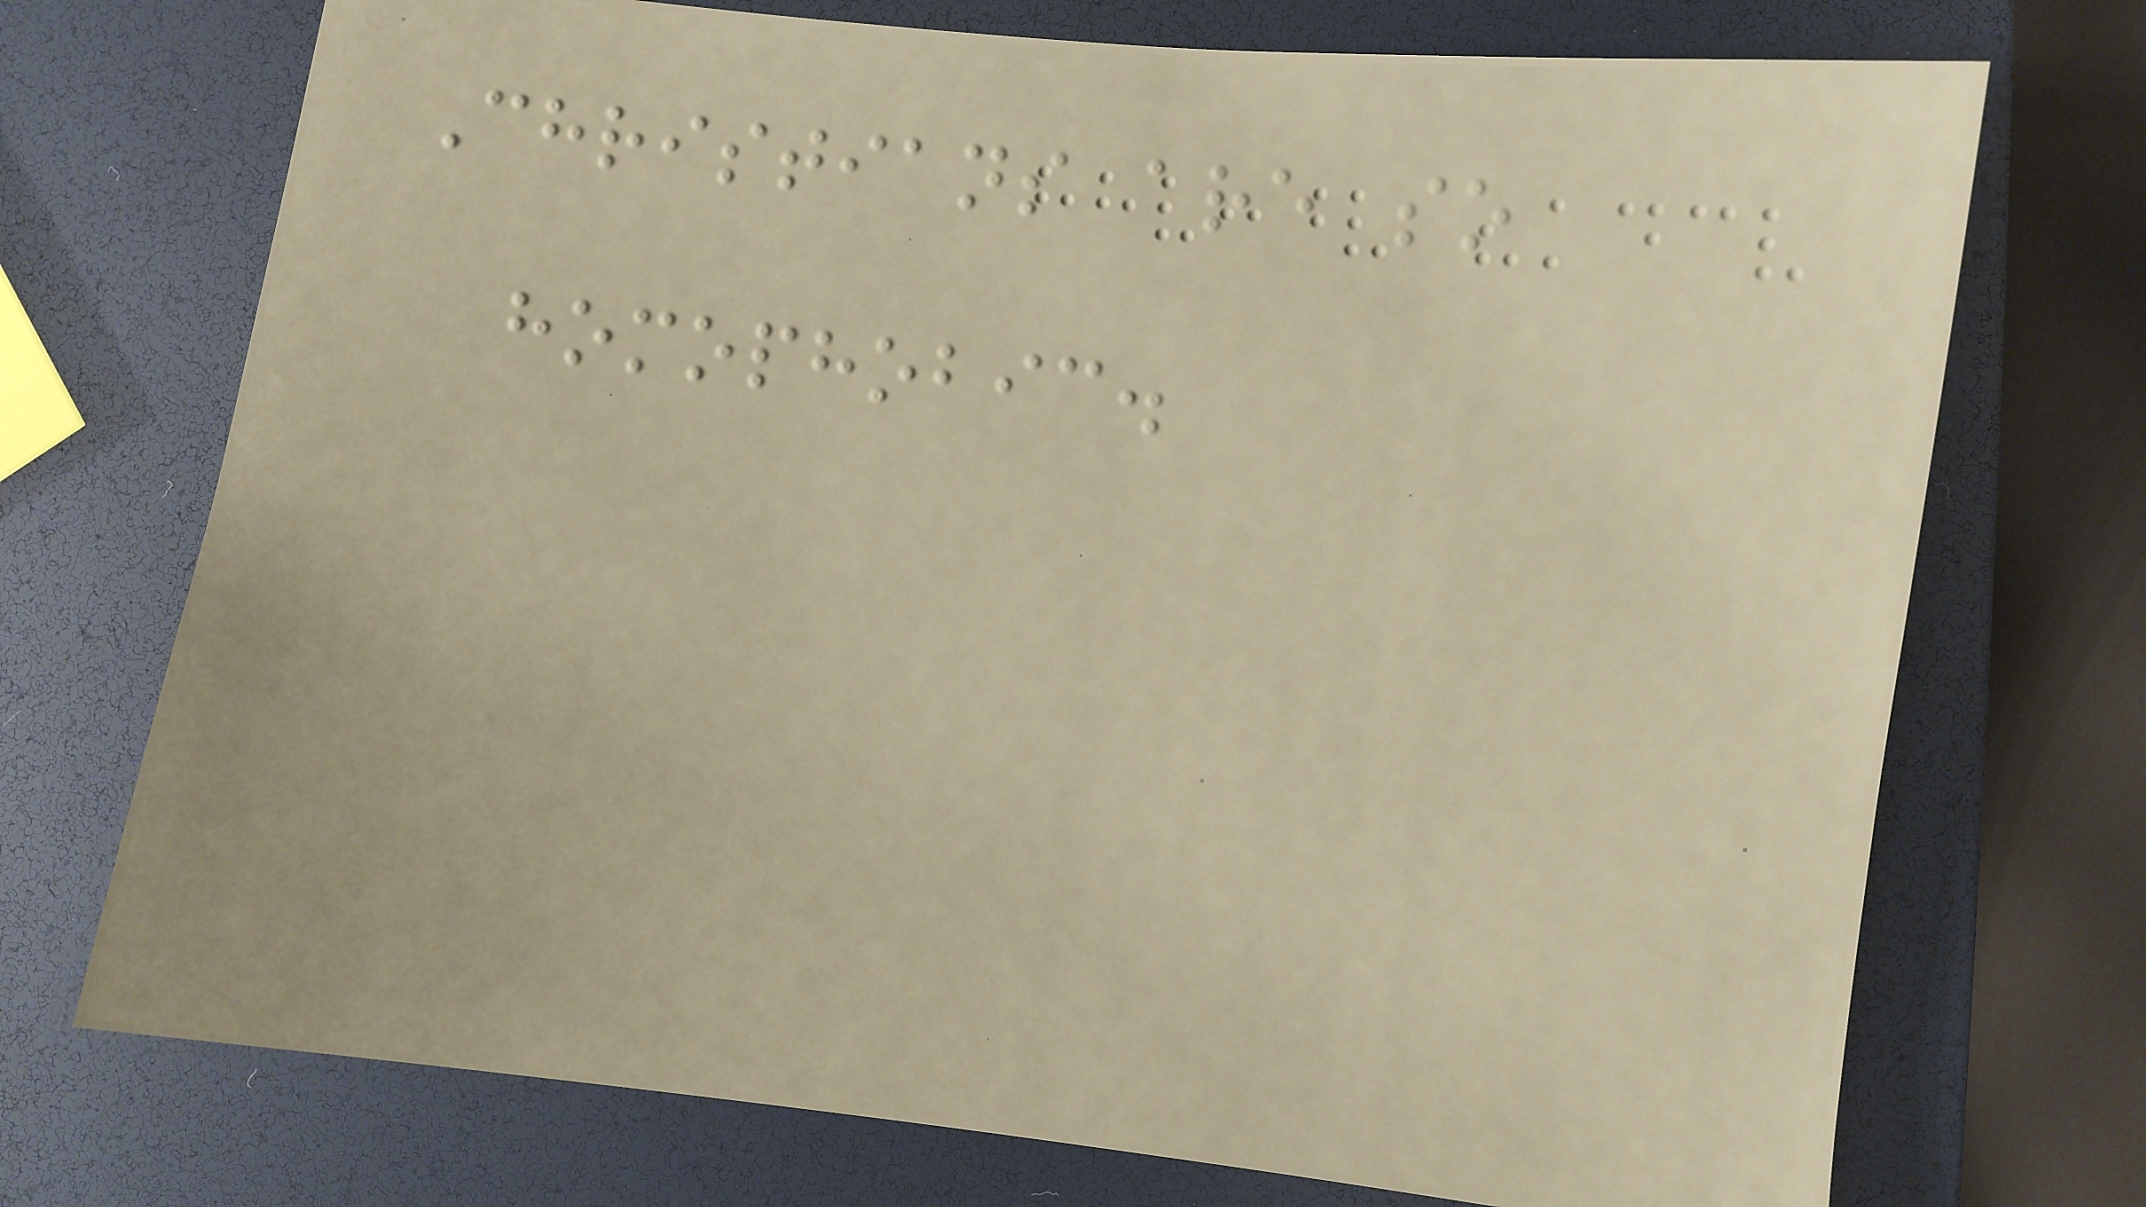Christians are so
homophobic.
